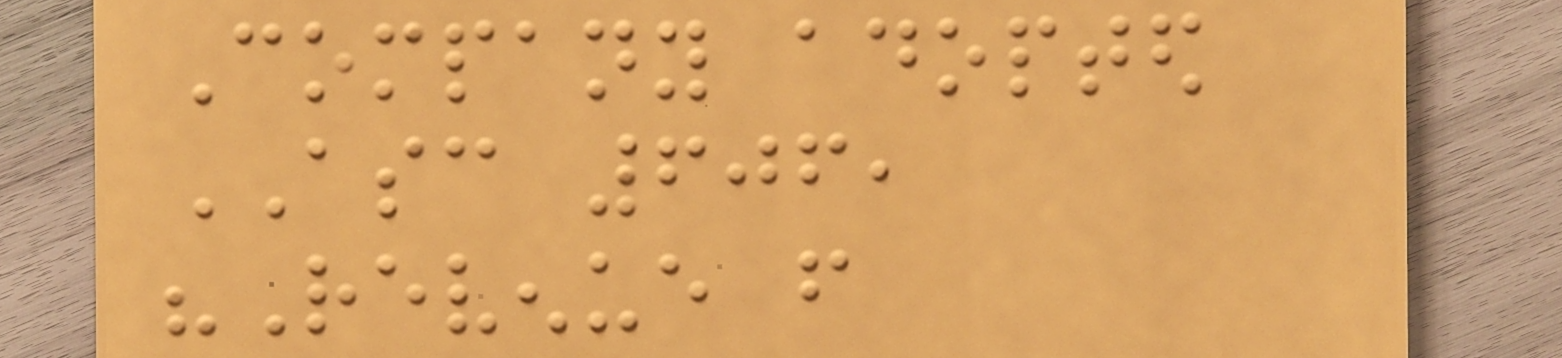Company adopted
ASC 606,
"Revenue from
